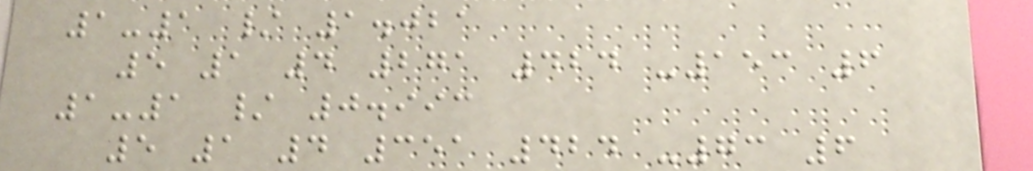1-1 / 1.021
5 1 4 271 424 -153 6
1-1 / 0.993
5 1 4 351 424 -73 6
